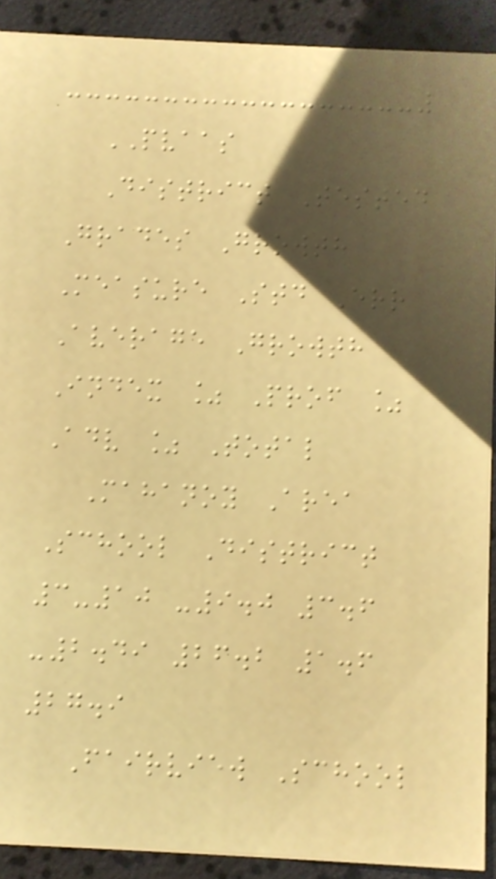PVAAS
District Tested
Grades Growth
Measure Std Err
Average Growth
Index % Prof %
Adv % Total
Mahanoy Area
School District
3-10 -9.0 3.6
-2.49 26.2 1.6
27.9
Fairview School
